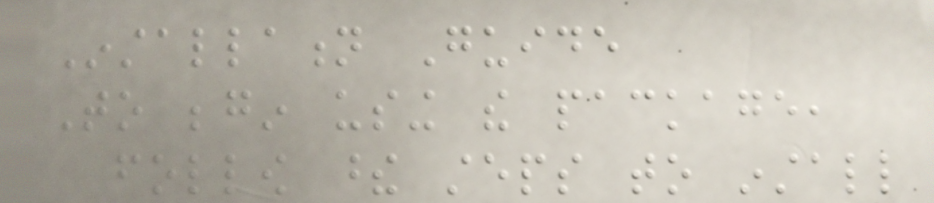Installation Guide
To begin using the package,
follow these steps to install
